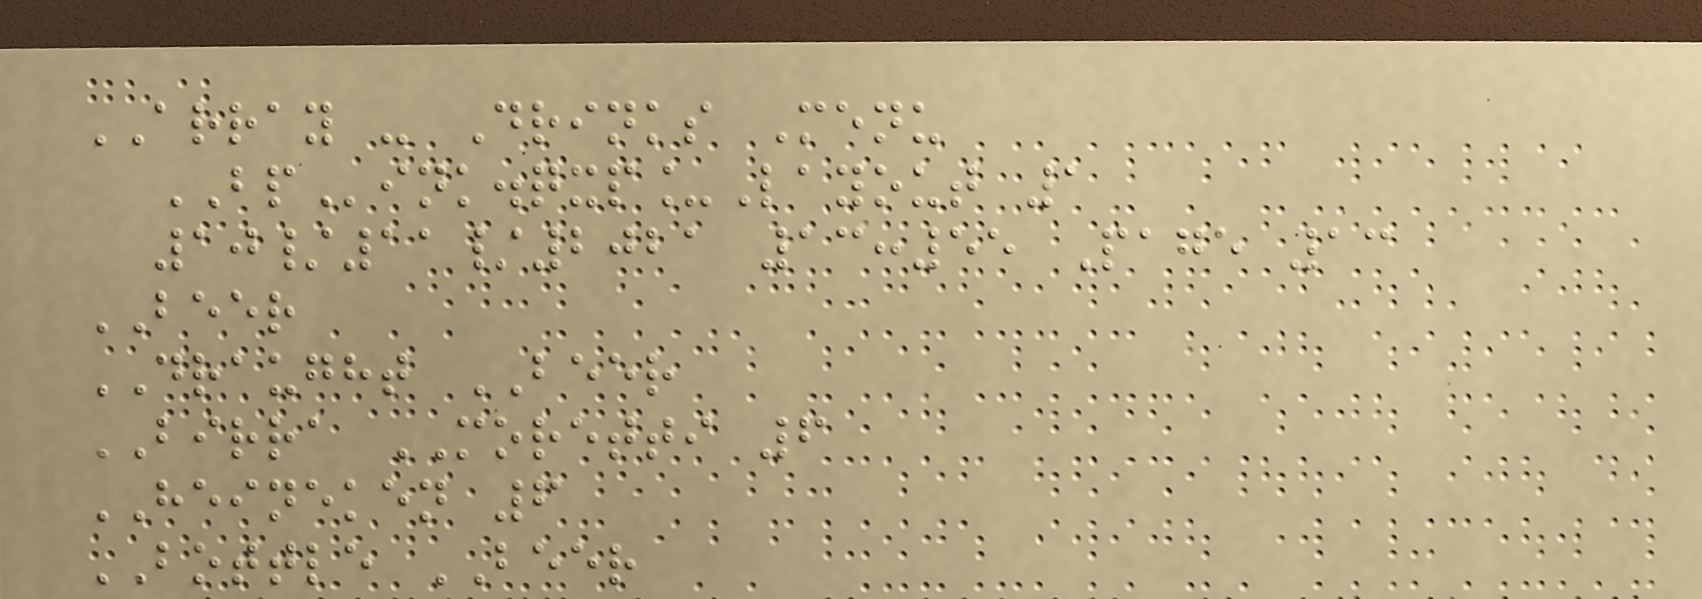ARRAY - Drinks Menu
BPink.qxp_Layout 1
10/11/2021 13:55 Page 13
BEER
DRAUGHT BEER
BIRRA MORETTI 6
HEINEKEN 6
BOTTLE BEER
